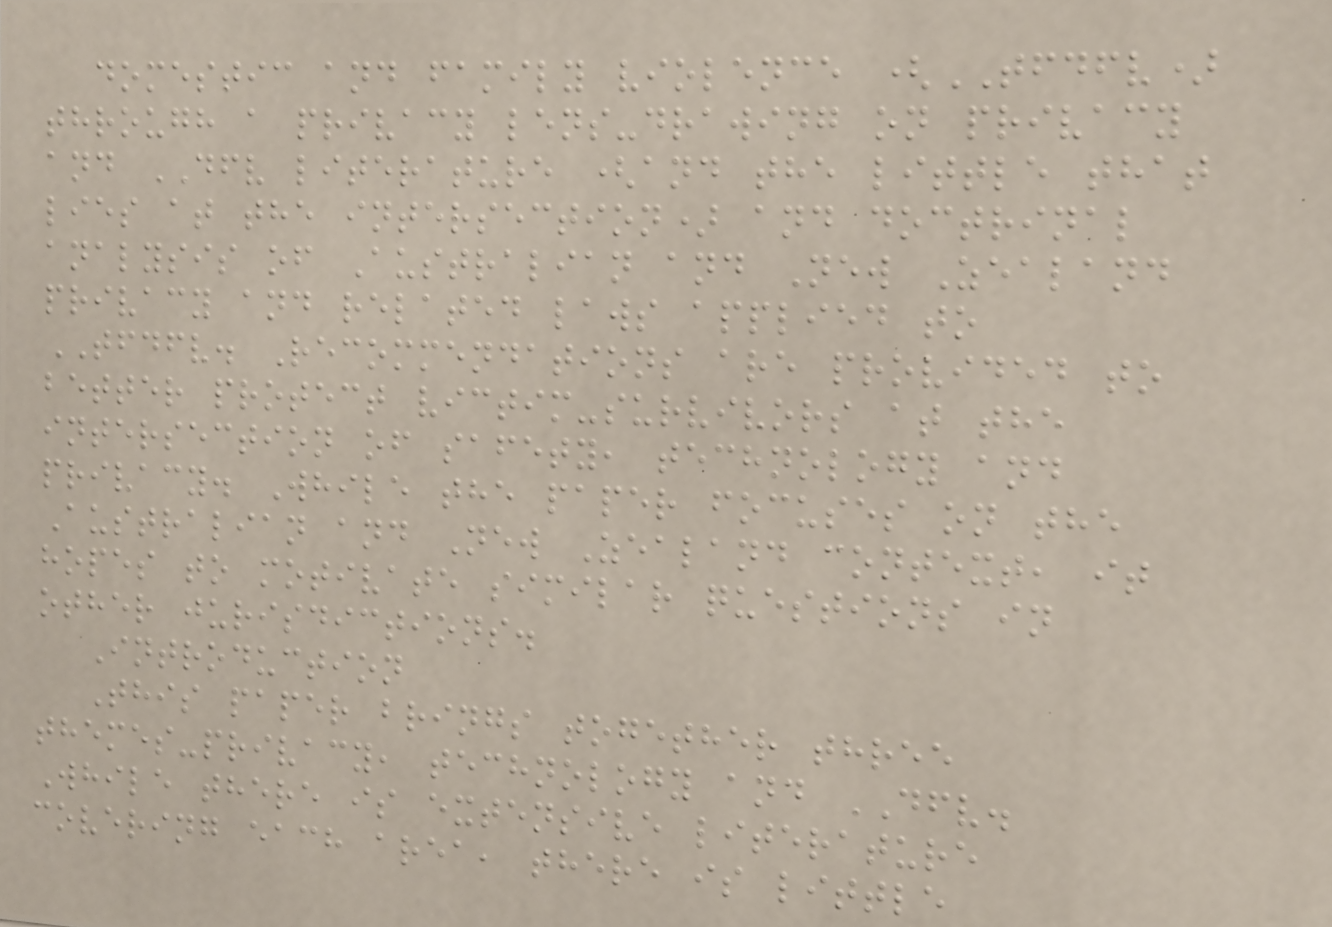domestic and family violence (TFDFV)
through a privacy lens-drawing on privacy
and DFV literature (and the little that
lies at the intersection) and doctrinal
analysis of Australian and New Zealand
privacy and related laws applied to
TFDFV. Recommendations are provided to
better protect victim-survivors at the
intersection of safety, technology and
privacy. While the paper focuses on the
Australian and New Zealand context, it
hopes to motivate similar questions in
other jurisdictions.
Introduction
This paper brings together three
themes-privacy, technology and DFV.
While there is extensive literature
covering each area, there is little
